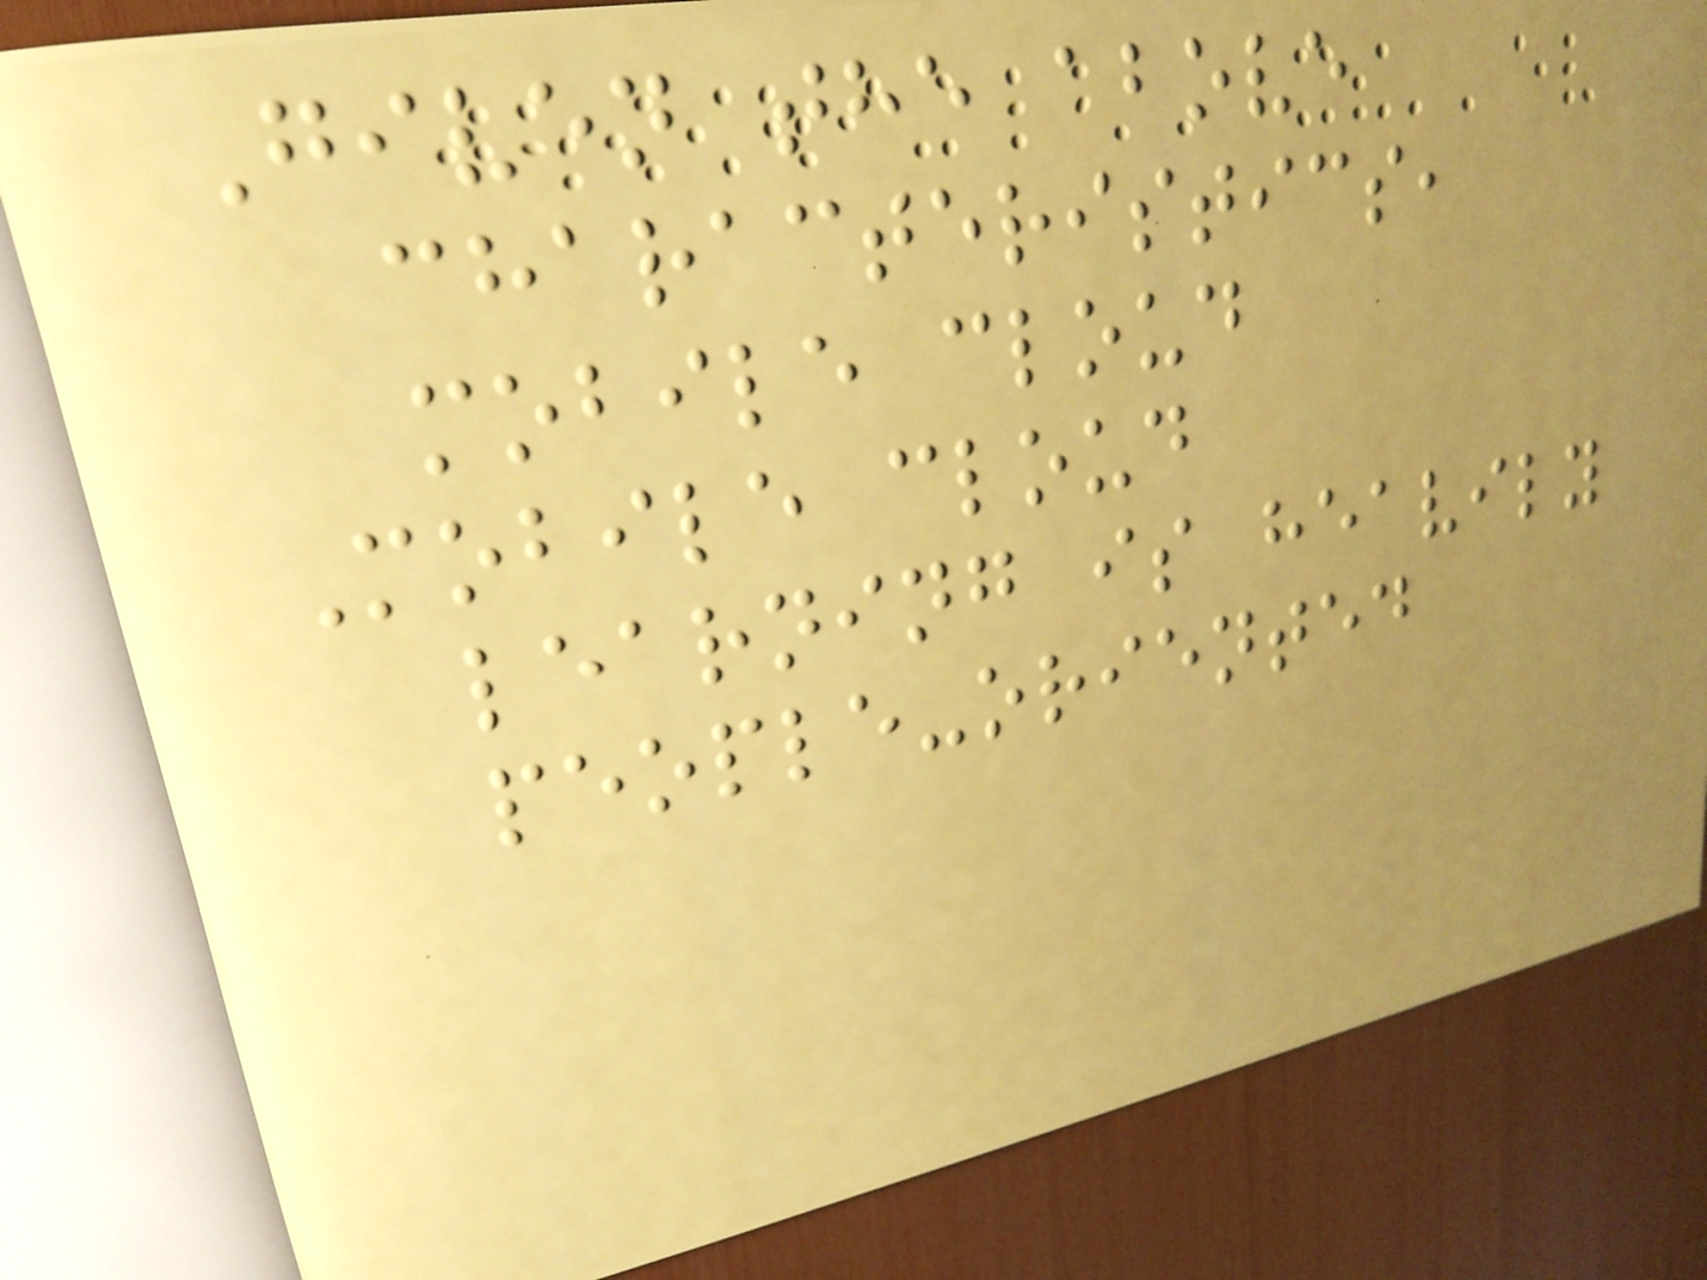Given the above
characteristics,
mobile cloud
Mobile cloud
learning is heavily
people-oriented
